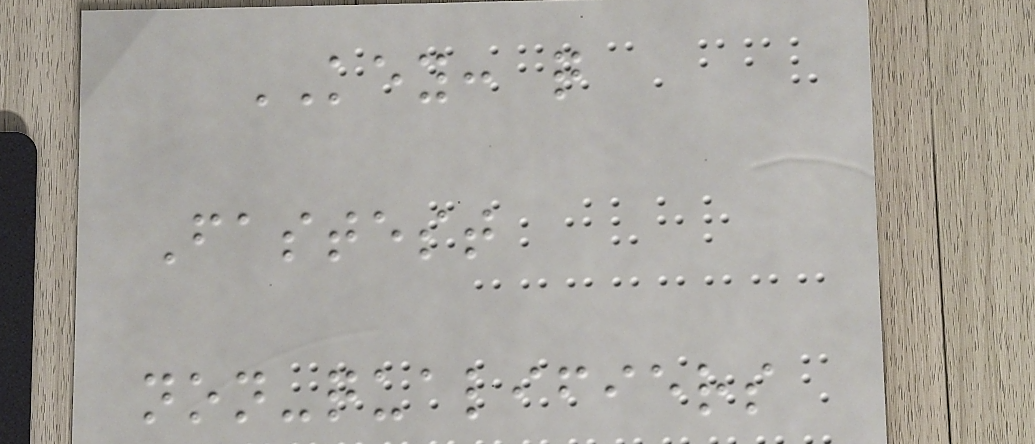KEY: q
Fastest
non-qualifiers
